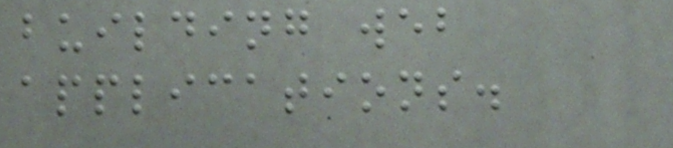building web
applications.
